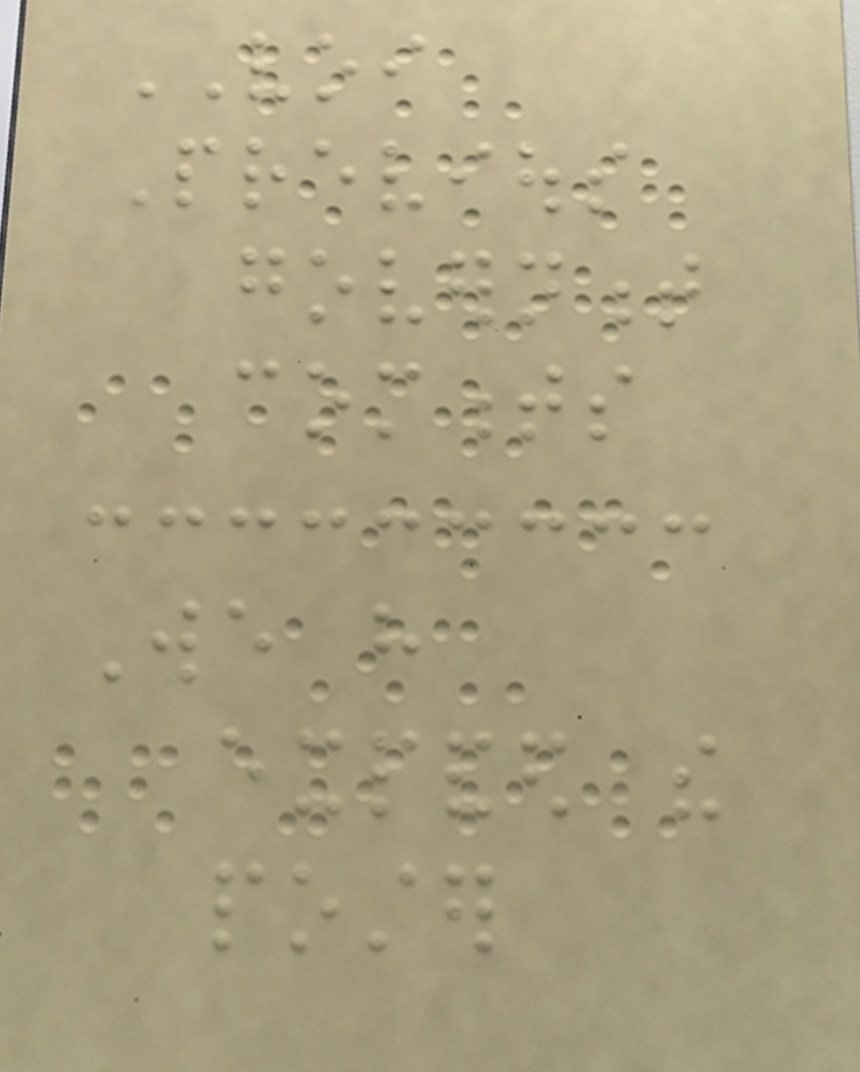VOI
Previous
government
comments
We have
expanded the
poster
